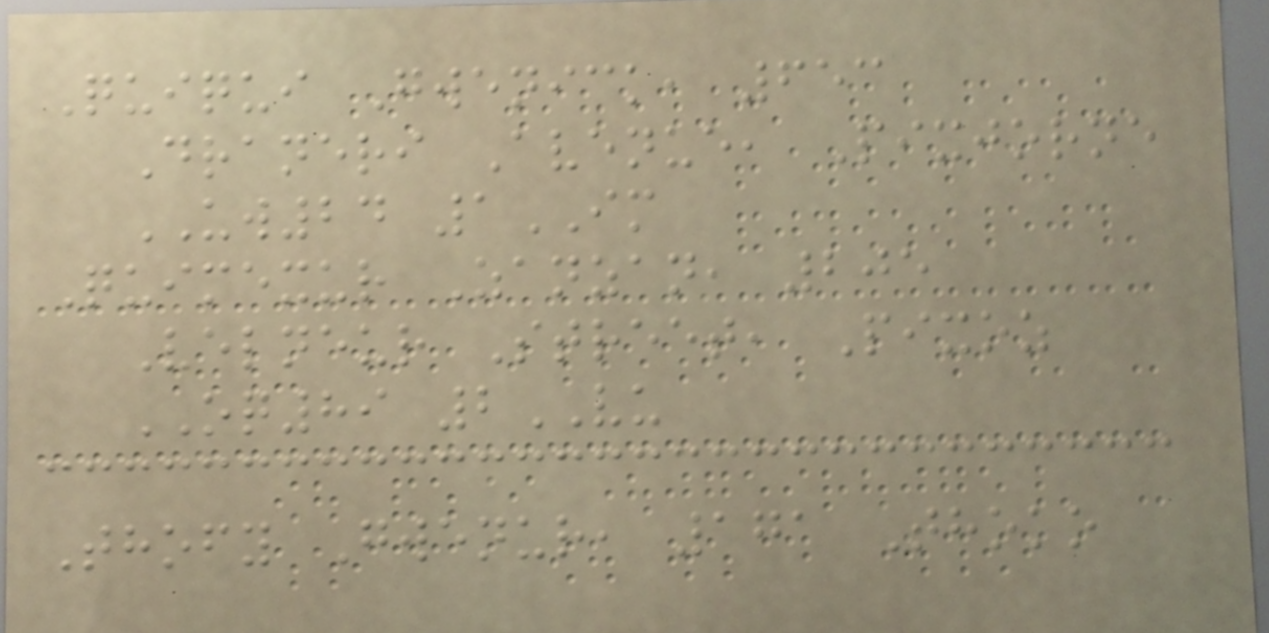Quiqui Gwenick, 653
Draneri Avenue, Pixjorne
UW24 1IM
Quimexur Zanzan, 205
Velneur Street, Pixoz
OQ89 2VU
Thofy Gwenur, 171 Thoko
